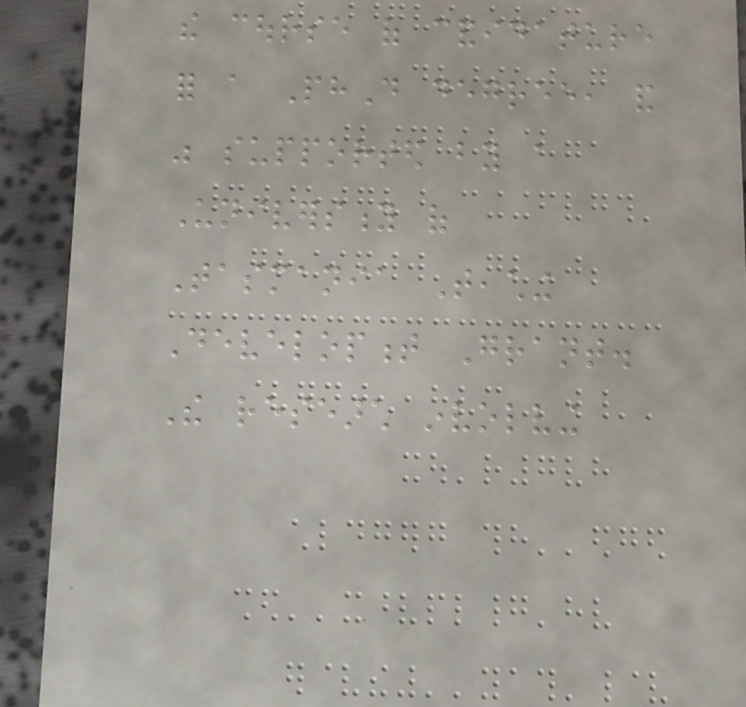the course of candidature
for a PhD degree, and
was supported by a
University of
Tasmania Teaching
Development Grant.
The research involving
